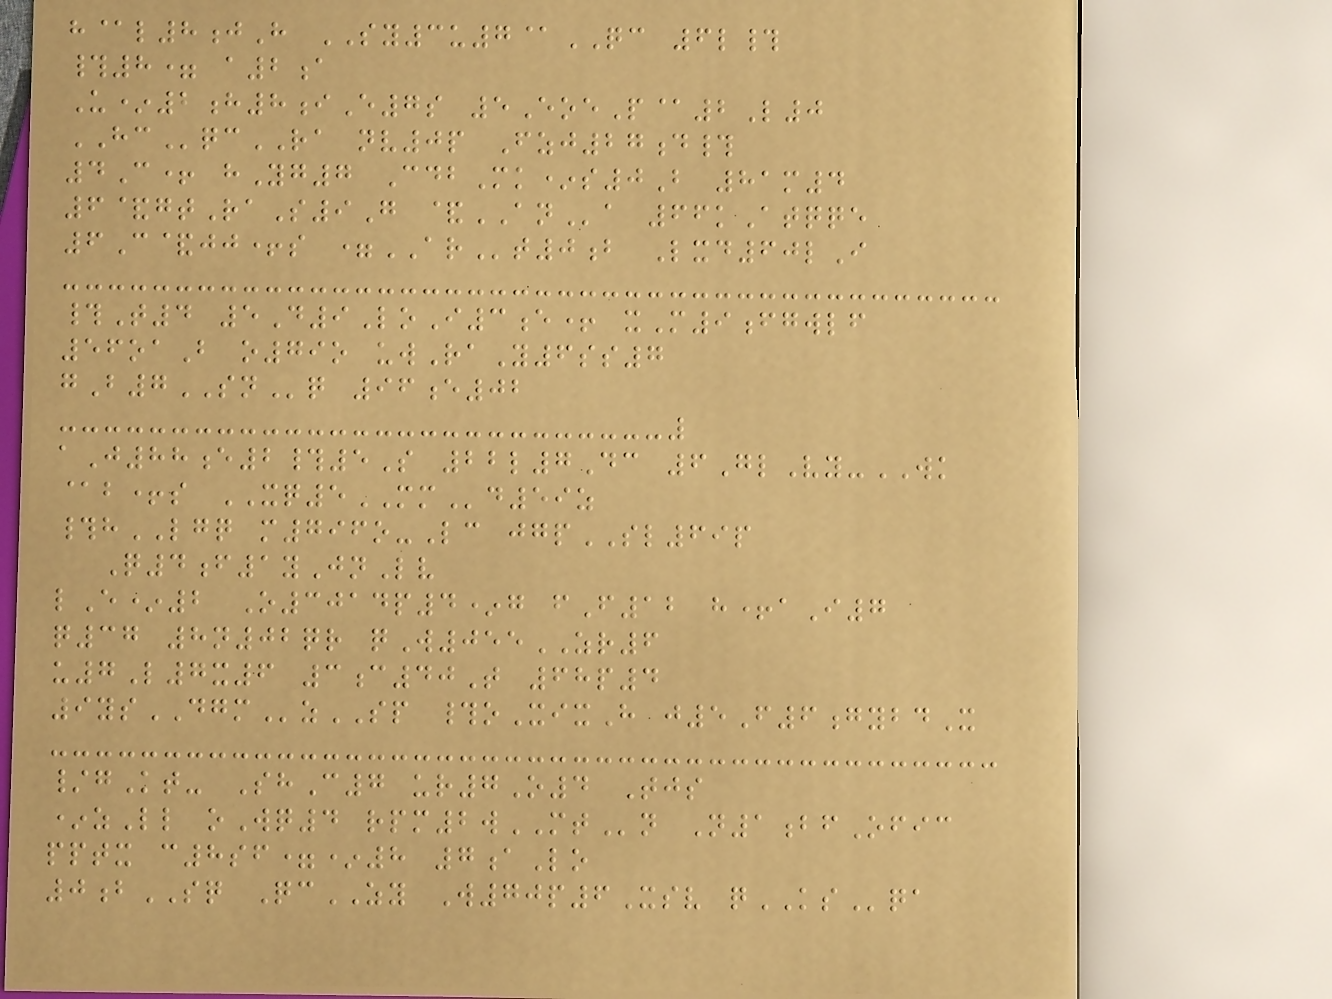h@l8jH SY3u7@QC 6l#
#8= a2a
U*2h8iE7s 5EoeP@2L0
HCqcRA nv0p Fzj27d#
4C+ hYg7 CdbMk*s0B 81m4
6&gtRaS9G &ANa 66kAtqqe
6C&jj+s =ARt0b Lxd60lI
#T4 5D9LoI3e+ xM9fgwlf
56oaB o79o uwRaY6ss7
gB7SNq 96e02
aJ88e2#5S 22l7Dc 6GlVy-WK
@b+s XQ5MMd59z
#hLGQ m796o-Lc jgpSL69p
Q4f1yJnLv
lE*2 O3014p4*g fF12 h+aI7
q37 8n02qr qW055ZR6
u7L7x6 3c40T 68p4
9ysDGMzSP #oXixH j5F6gybdX
/gKt- ShC7 ur7O4 Tjs
*zLl oWq4 rpm2wMTn N1bfOfic
pptx c8sf=*8 7aLo
0bSQ QcZY W70p6Xsv qKSqa
